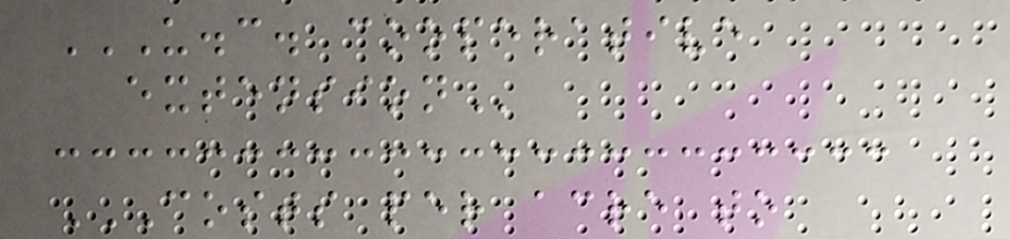U.C. COOPERATIVE
EXTENSION
COSTS PER ACRE TO
